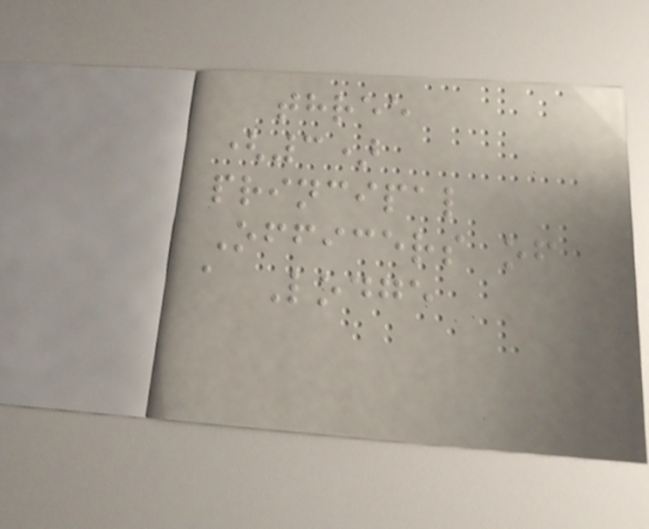three
(3)
principal
Officers of
a Lodge
